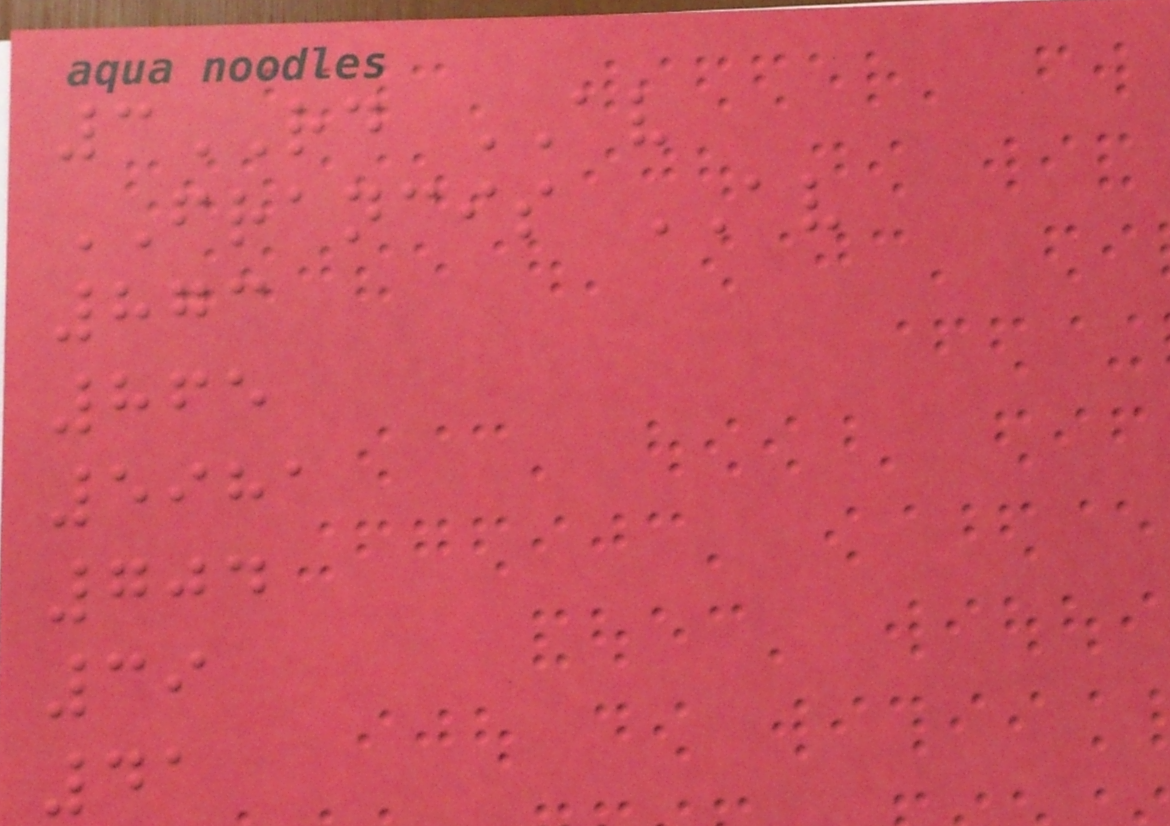3RD AV
FRANCIS AV
873
865
5981
704
39
41
